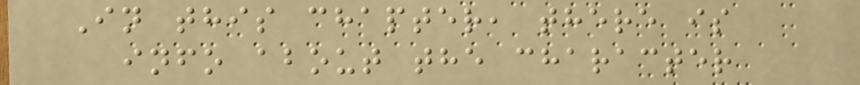In this chapter, there is
info about the character
